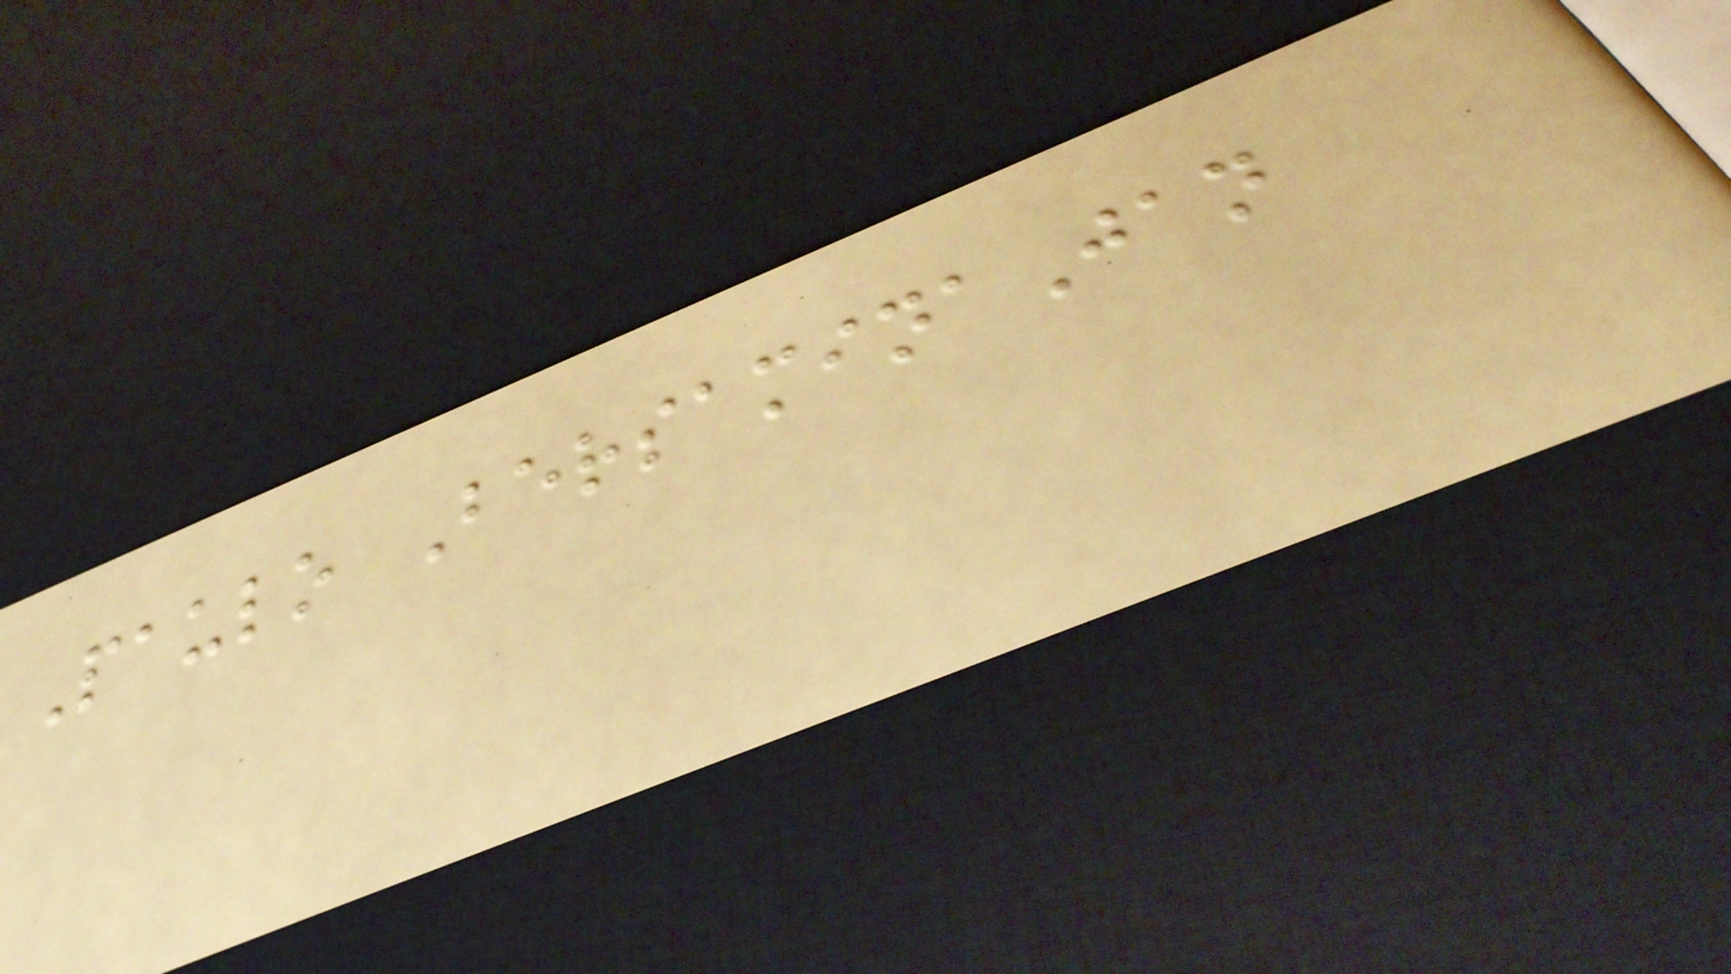Paulo BersaminaJan
